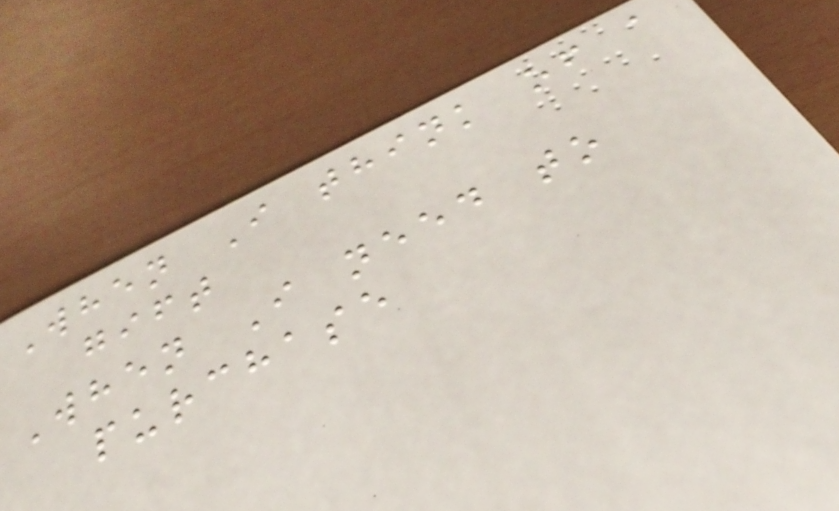When I think of a
gift
When I need to
purchase
